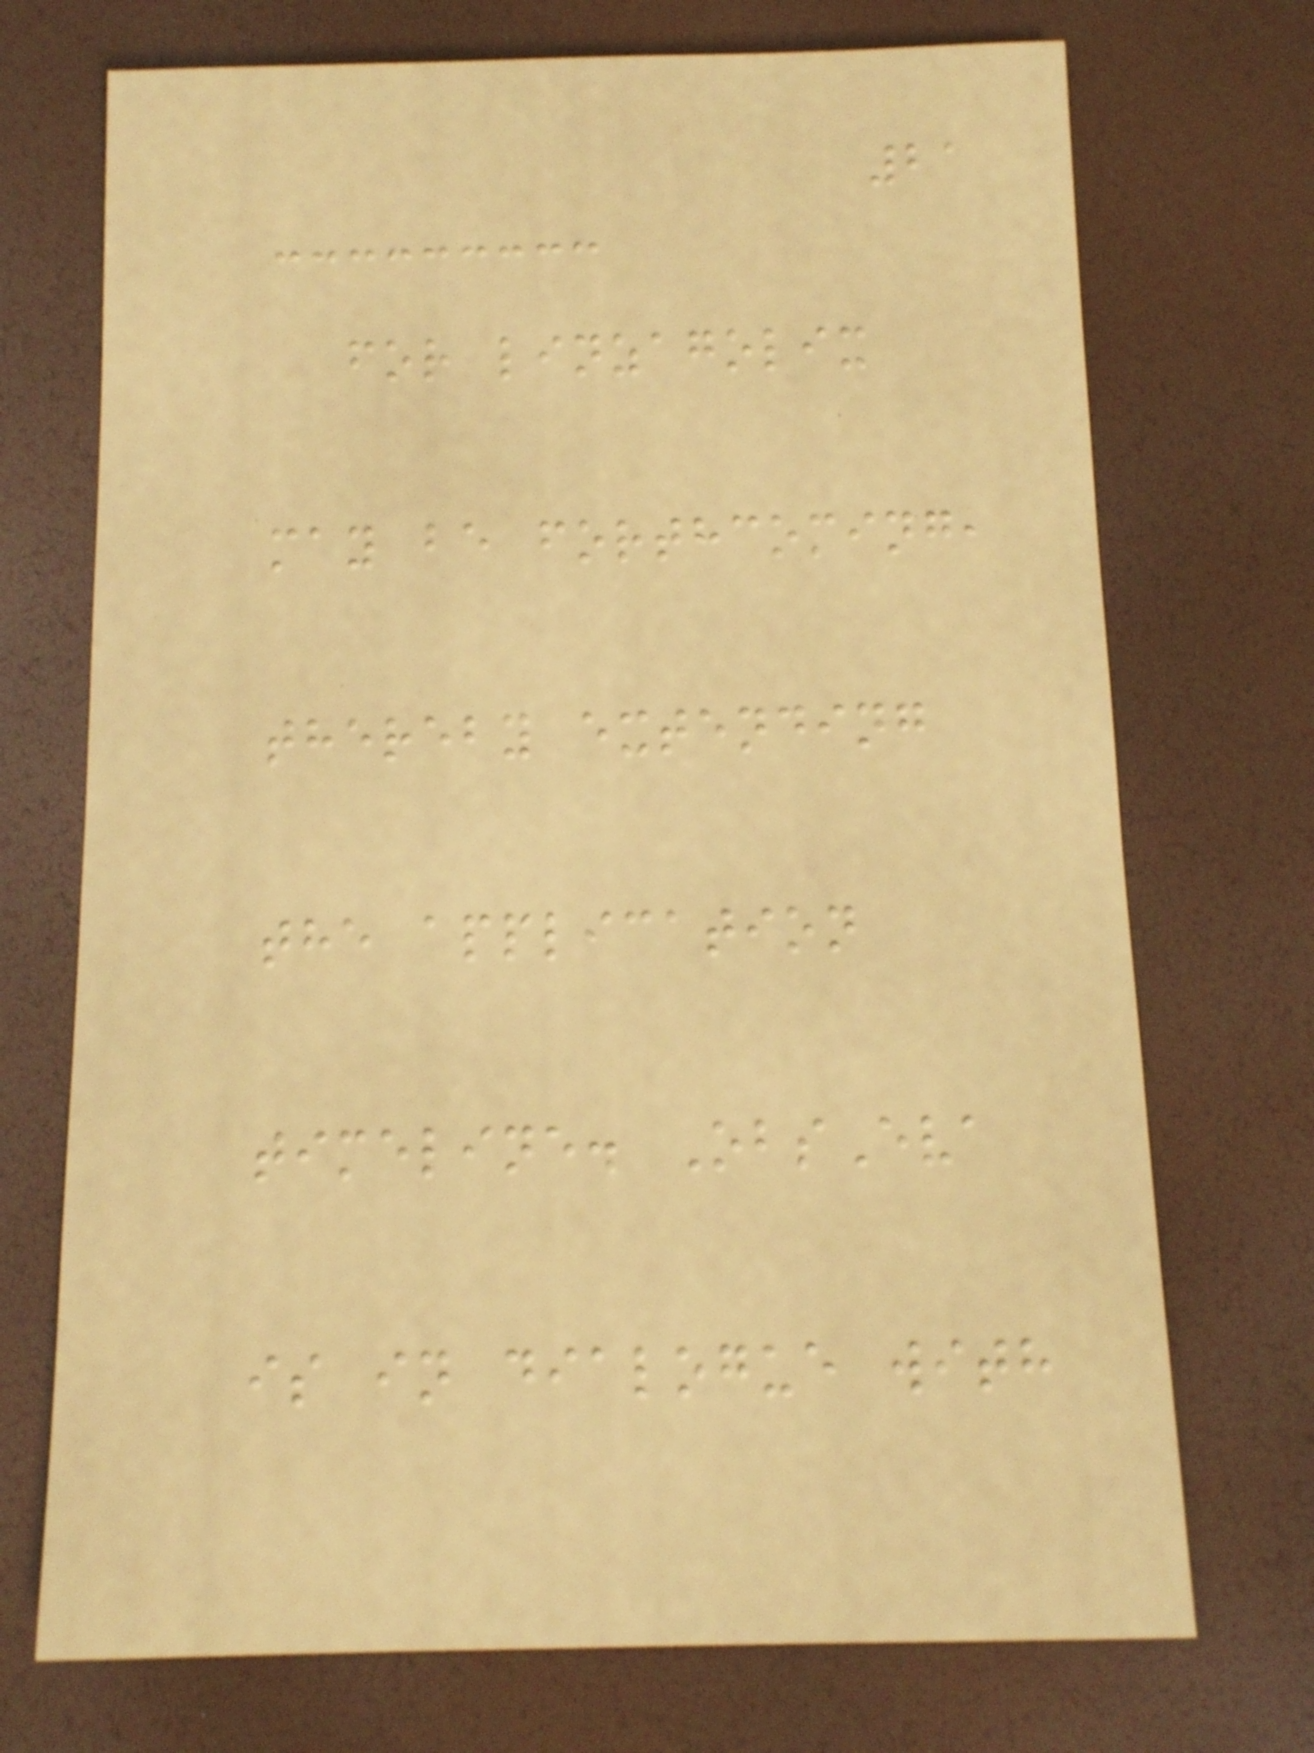21
for linzagolix
may be forthcoming,
thereby extending
the application
timeline. ObsEva
is in dialogue with
